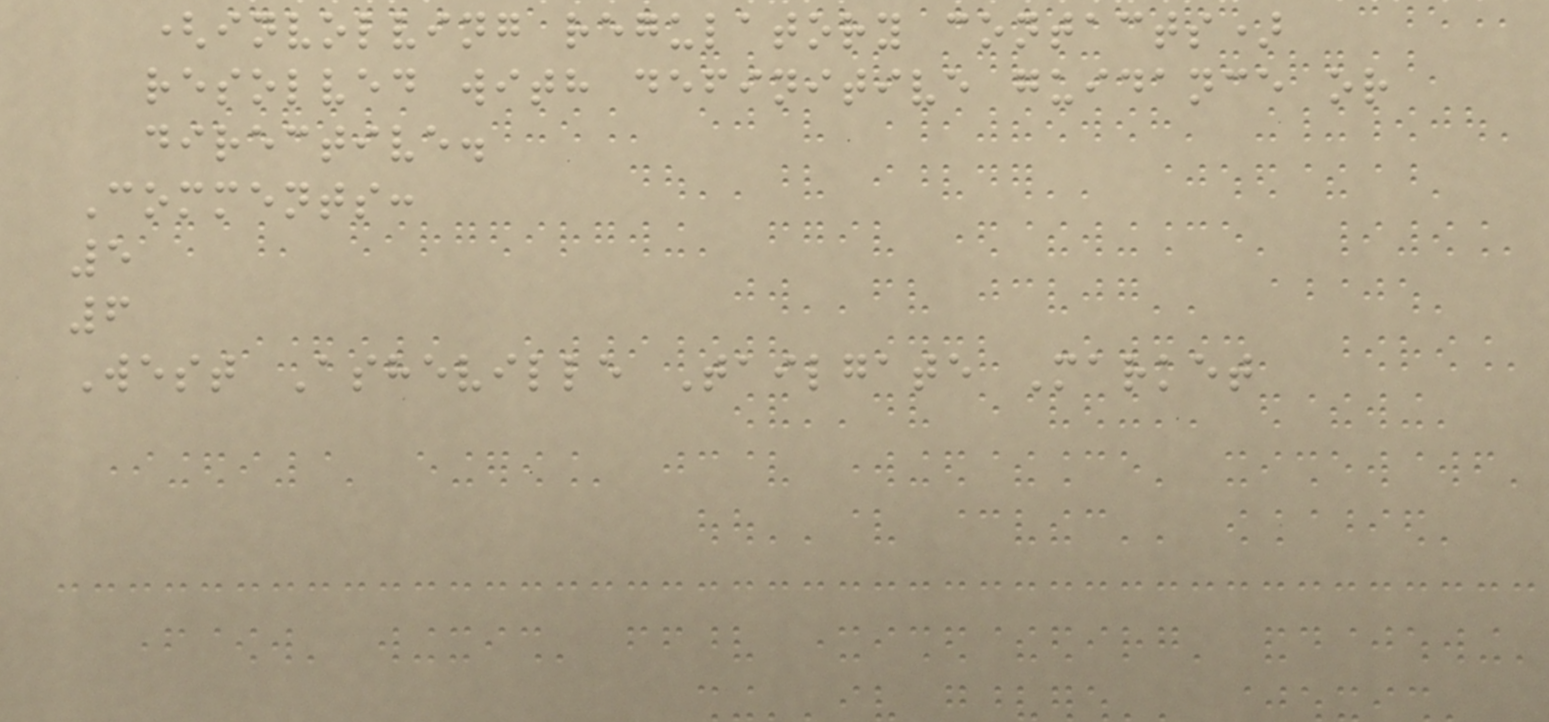(involving regulatory contacts)
resolved with definitive guidance or
directive.
Comments:
5
6
West Asheville Tailgate Market
